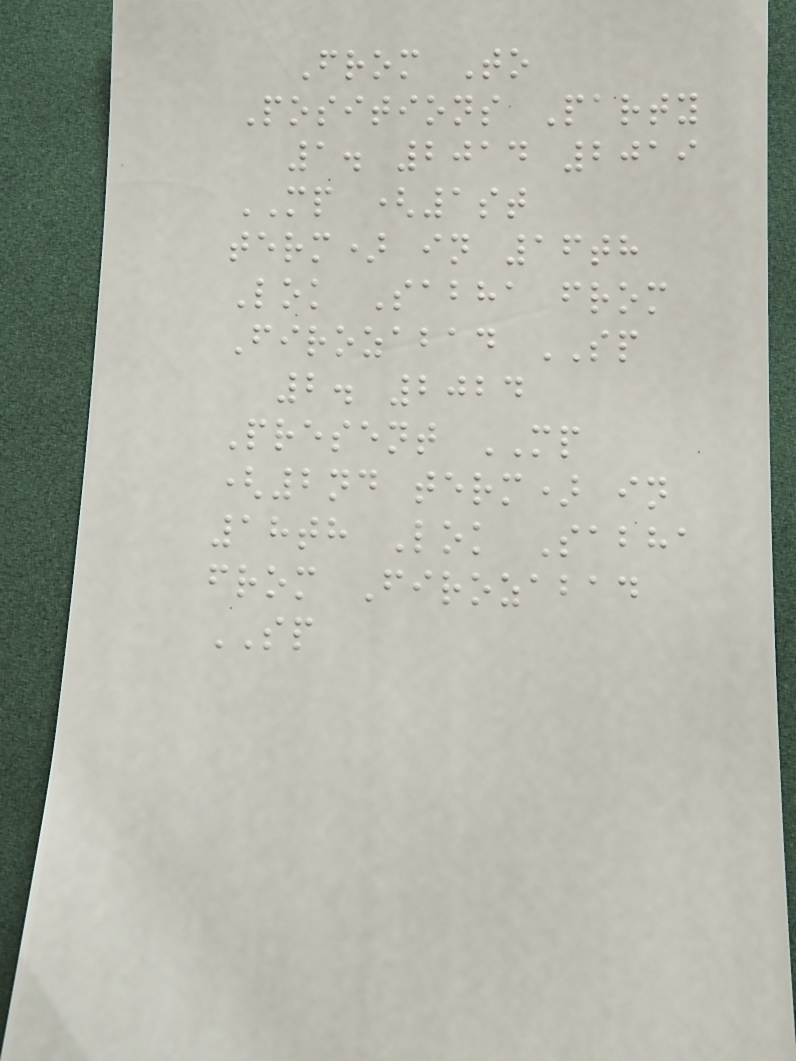From To
Positions Party
1. 2014 2019
MP (1st
term) in 16th
Lok Sabha from
Firozabad SP
2. 2024
Present MP
(2nd term) in
18th Lok Sabha
from Firozabad
SP
